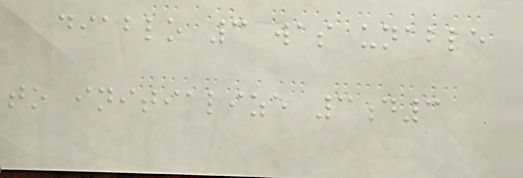diablo 3 was unable
to initialize 3d3
